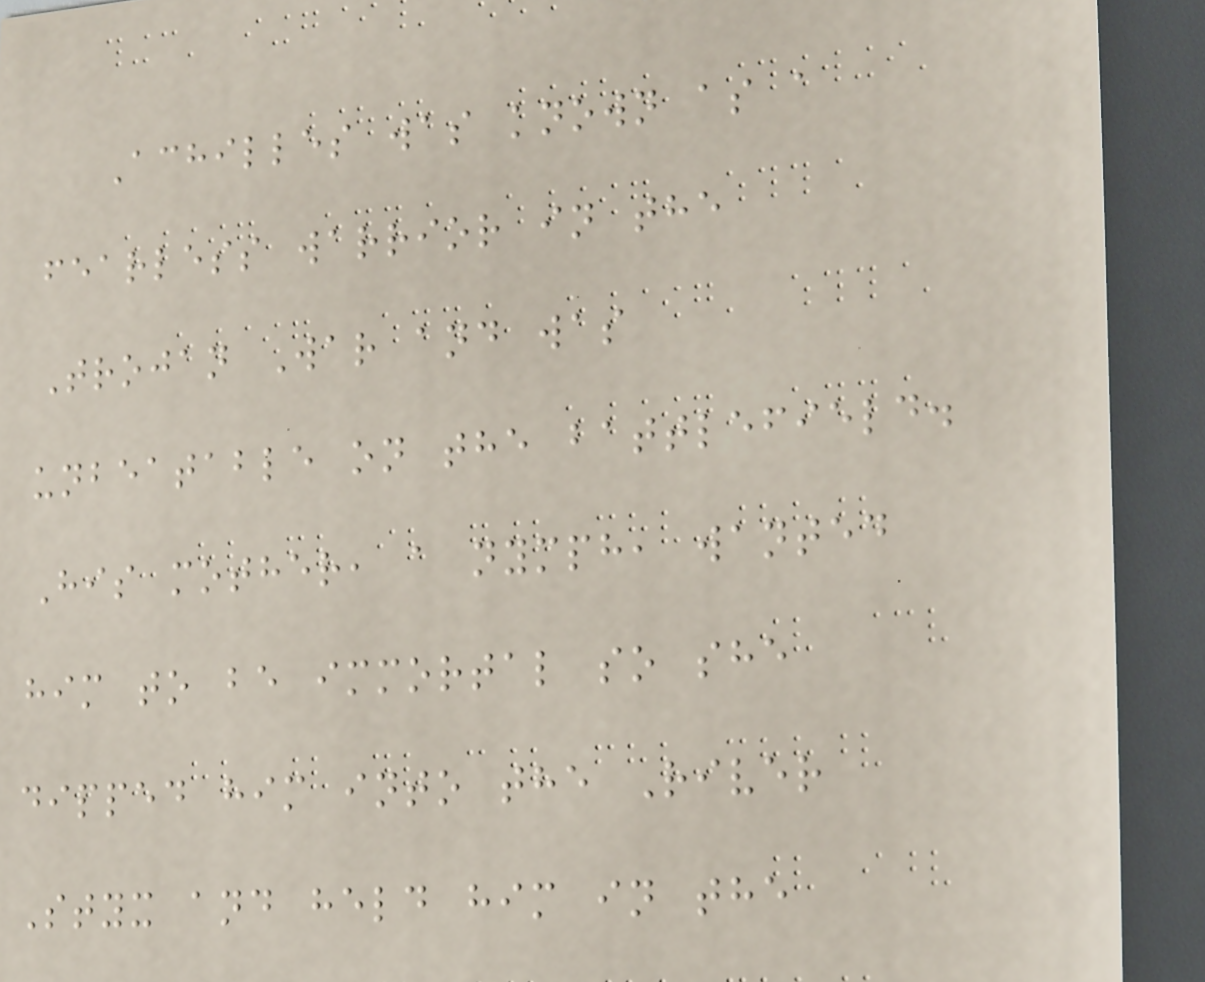Achilles was known as a
fearless warrior in the
Trojan War and was
unbeatable on the battlefield.
His mother, a nymph, wanted
him to be immortal so she
dipped him into the River
Styx and held him in the
